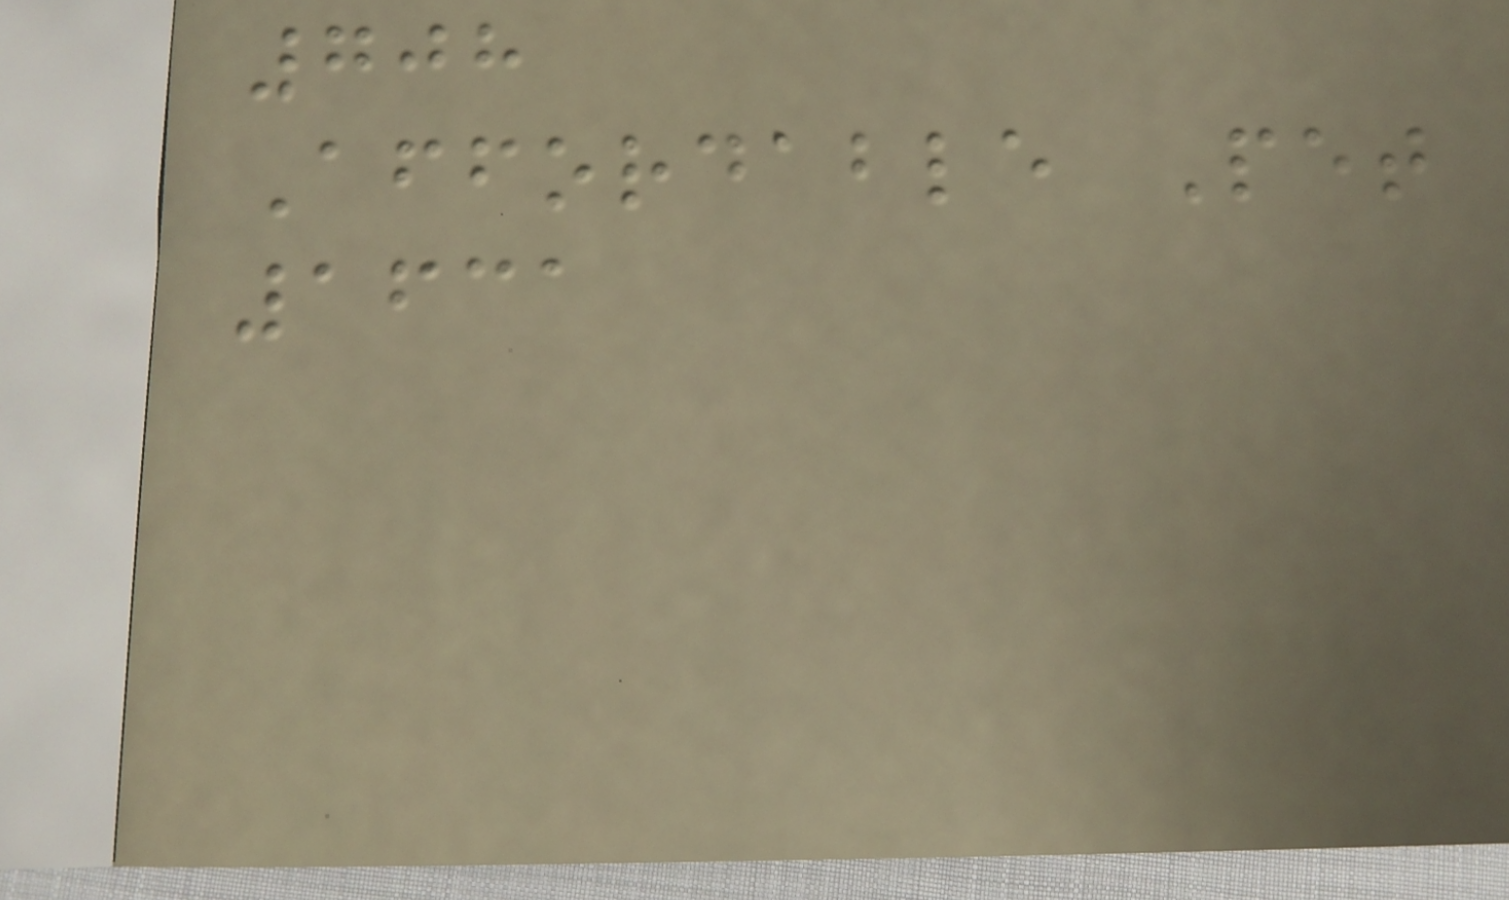708
Affordable Pet
1631
